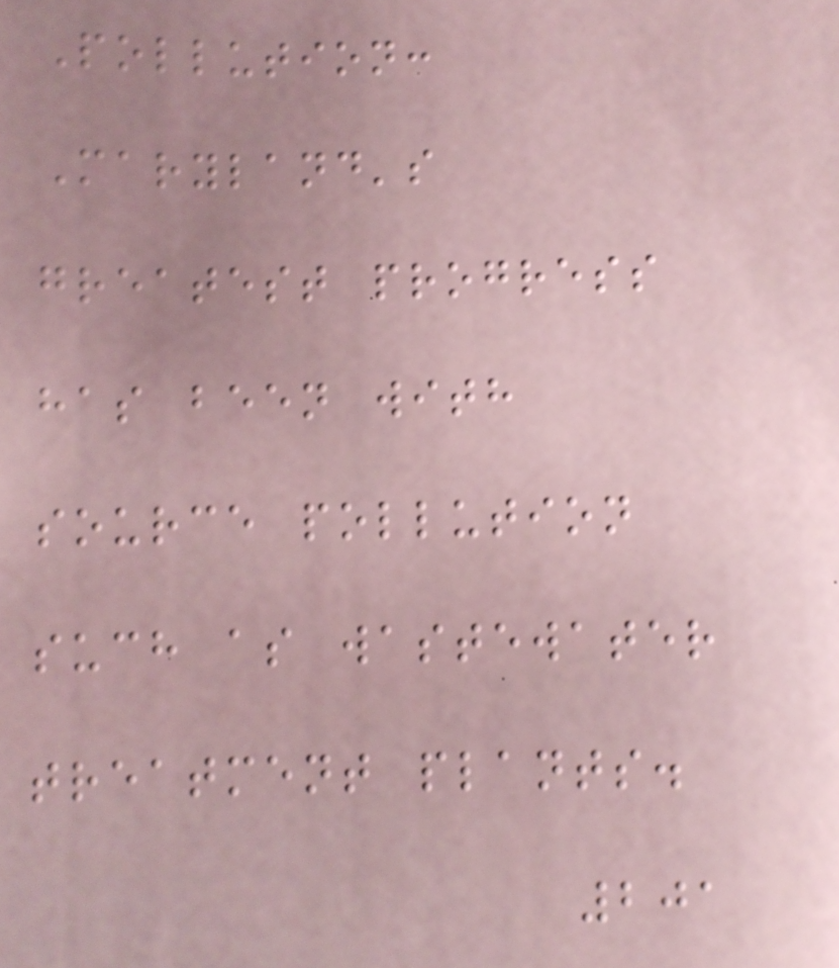Pollution:
Maryland's
greatest progress
has been with
source pollution
such as wastewater
treatment plants.
201
